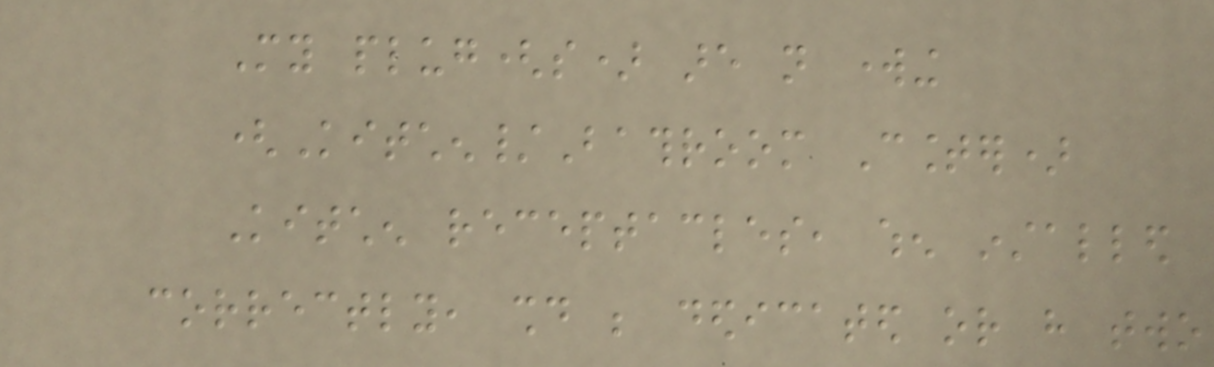My plug(s) are not working
(Kitchen/Bathroom Counter)
Kitchen receptacles, when installed
correctly, should be dedicated or have two
